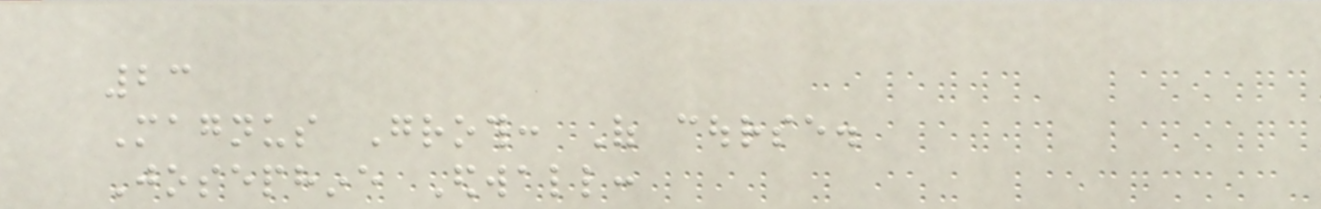23
Magnus Groth: Of course.
Josephine Edwall:
